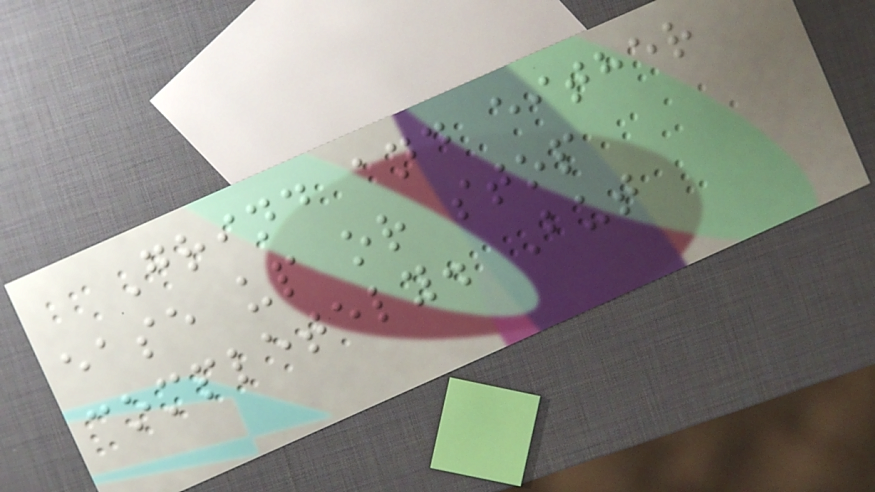Grind and either
ease up or stop
completely. But
